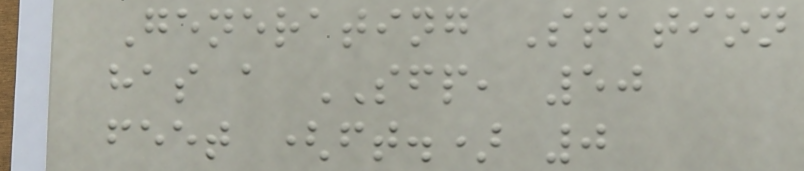Generating Station
has a SFP, 50
feet (ft.) 0
